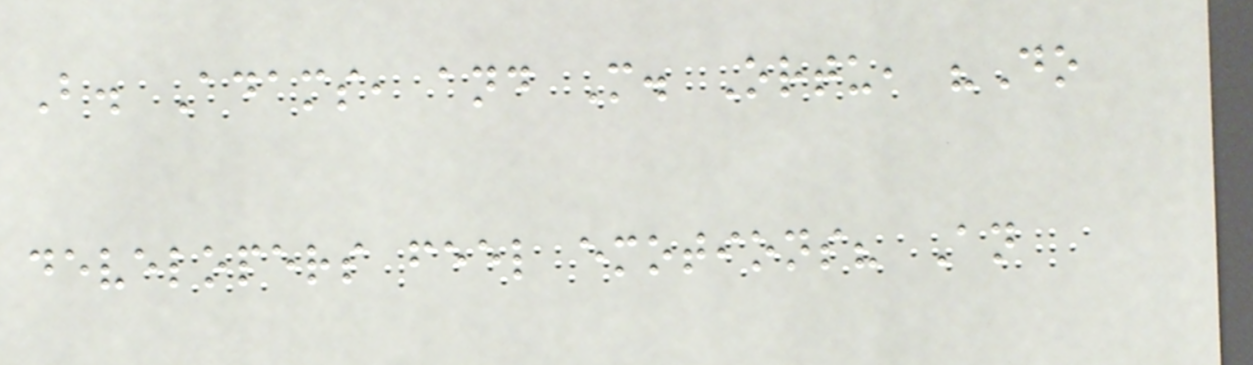B. Adams, and M. Ortu, "Do
developers feel emotions? An
